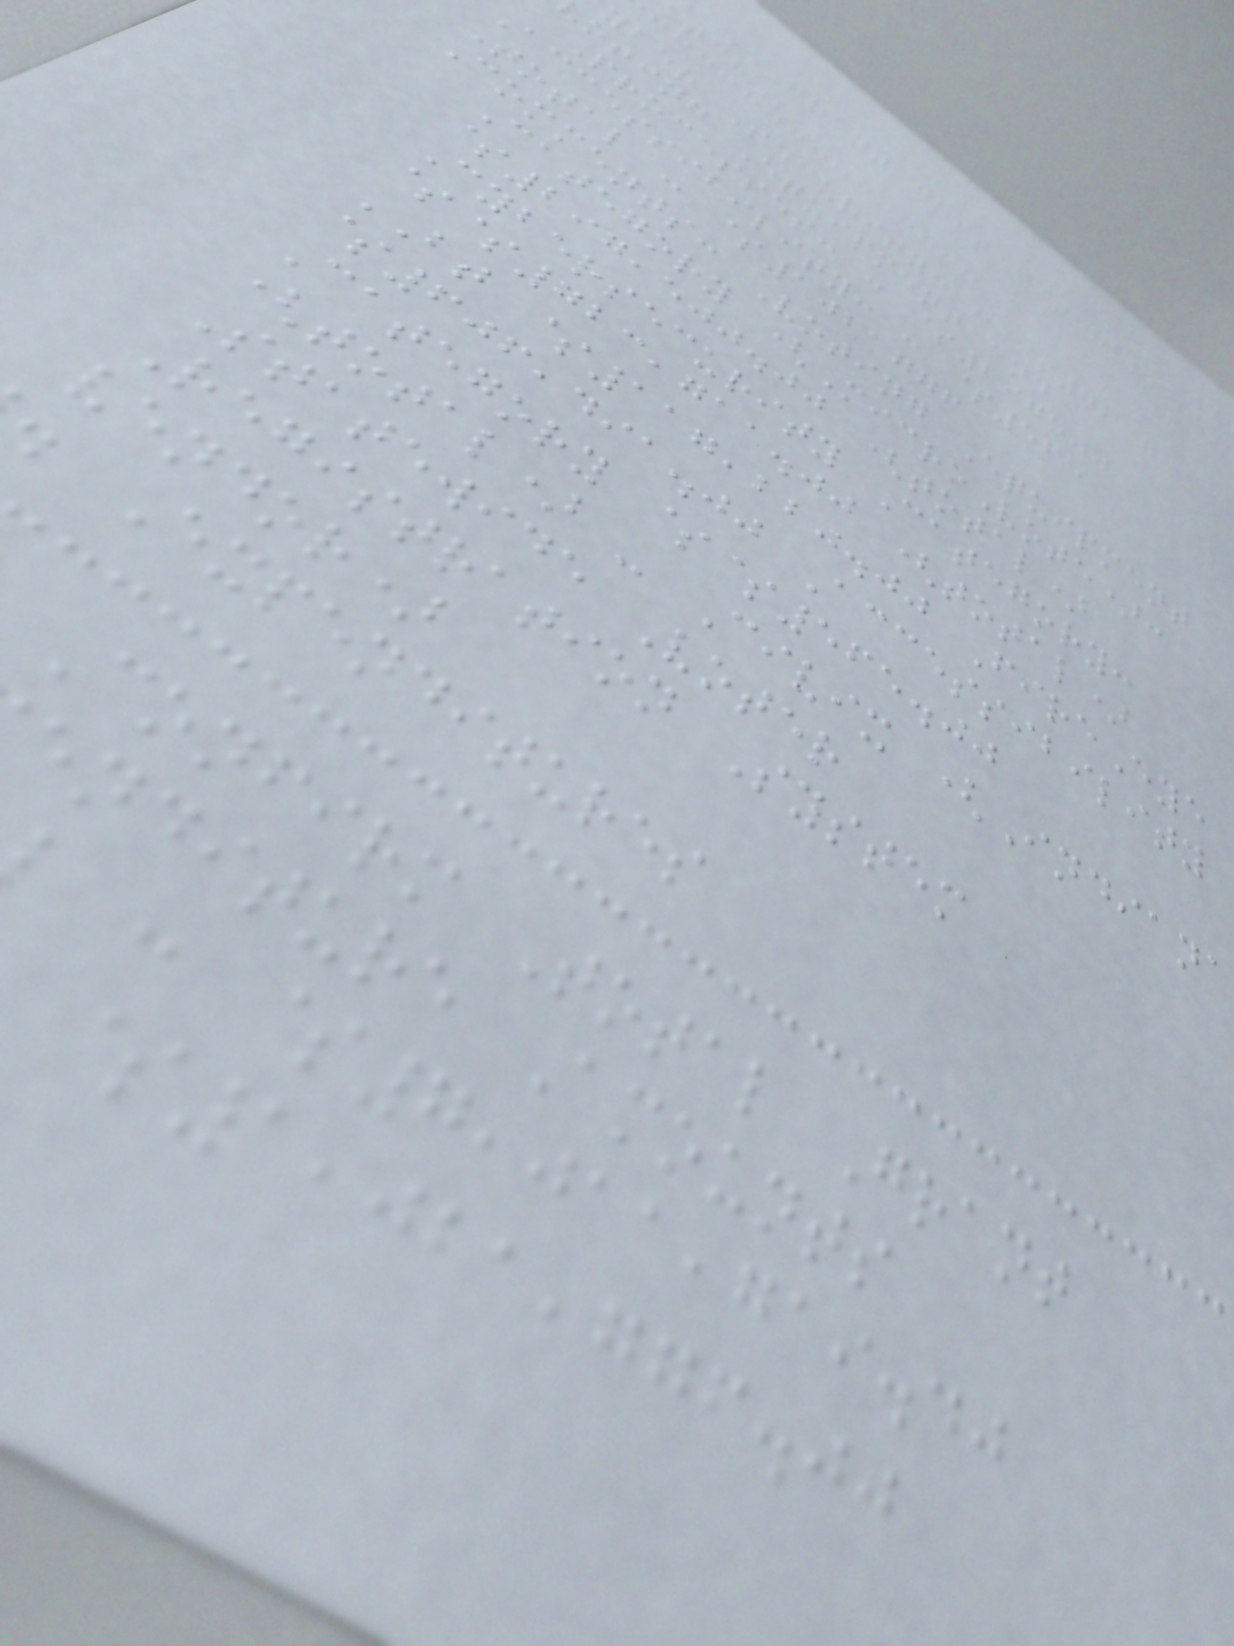yber Security: : $723711
oting Equipment and
Processes: : $297500
Accessibility: : $565
Total : $1021776
Comments: Voting Equipment
Category (MicroVote):
$297,500.00 (total)
Cybersecurity Category:
$$723,711.00 (total)
BT $117,220.00 FireEye
$606,491.00 Accessibility
Category $$565.00
(total) - Civix (Indiana
Statewide Voter
Registration System
vendor)
. Expenditures
Confirm Total Grant
enditure Amounts
: $7,011,719.40
$1,021,776.00
